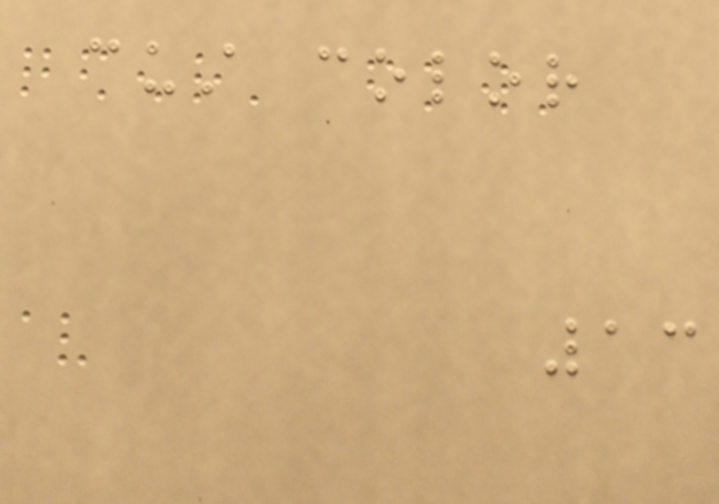cust color
13
